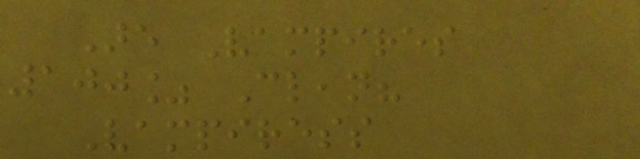Are Vampires
100% Clean?
Vampiress
